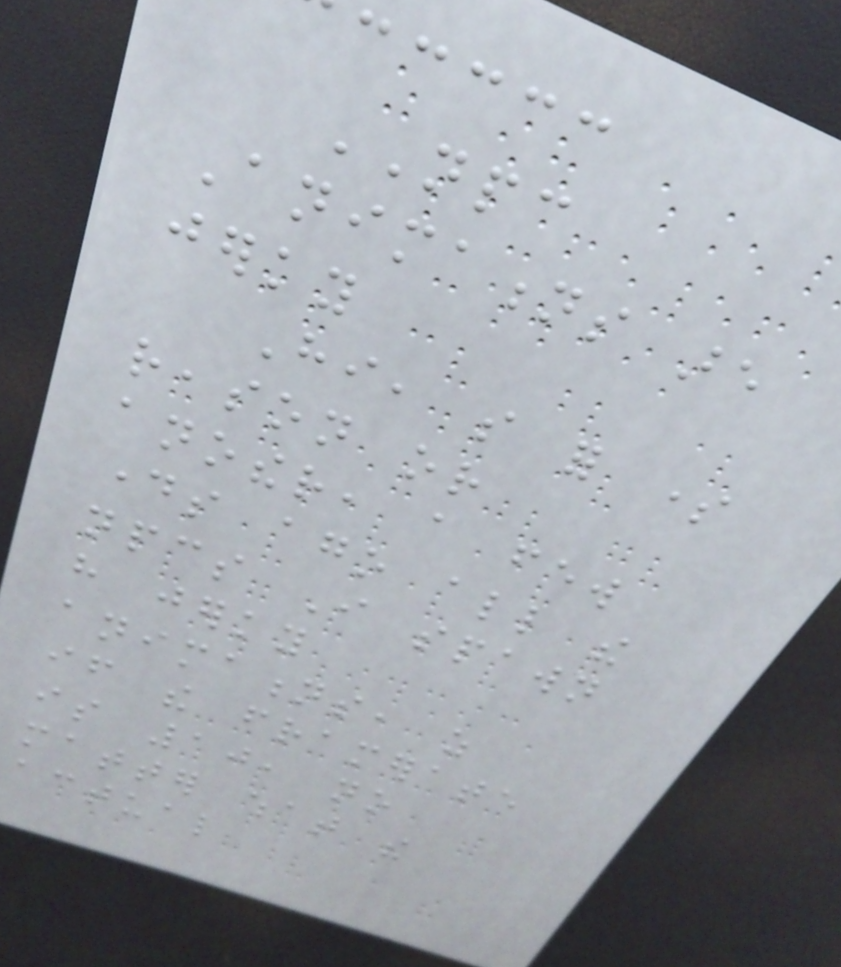NPC
Animations are
jerky
Hi, so for some
reason or
another, a few
days ago all the
npcs I spawn
have jerky
animations, as
if the framerate
is 10, no
matter what the
actual
